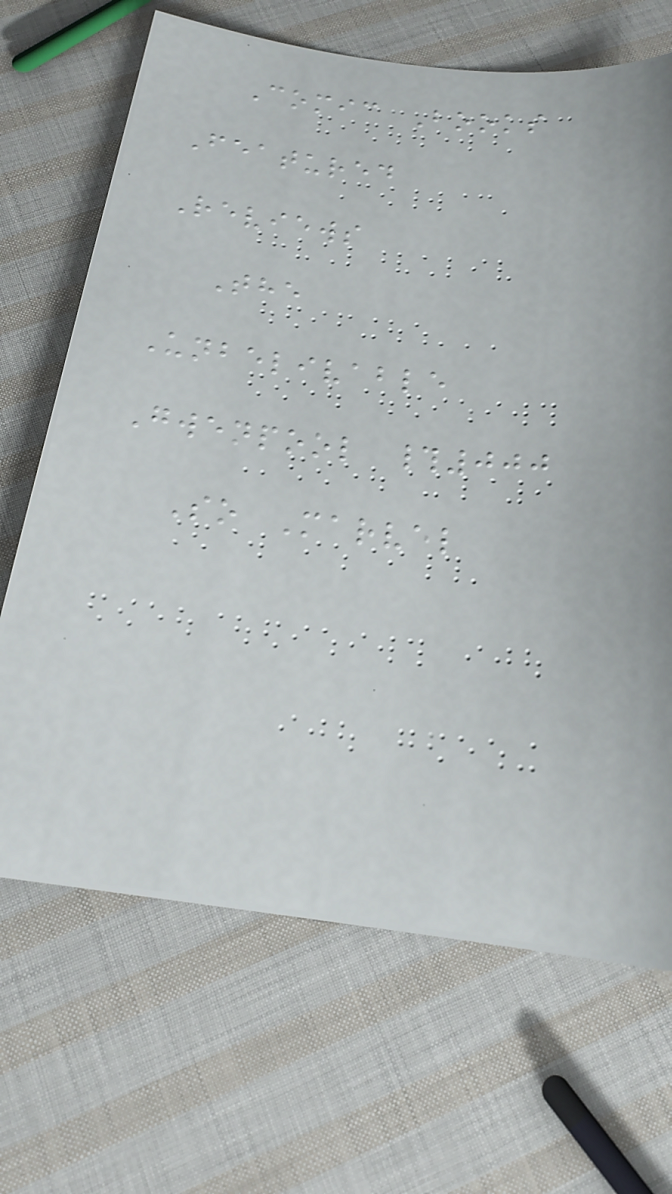Comic Books
Featured
Reviews
The
Unbelivable
Gwenpool #000
So Marvel
